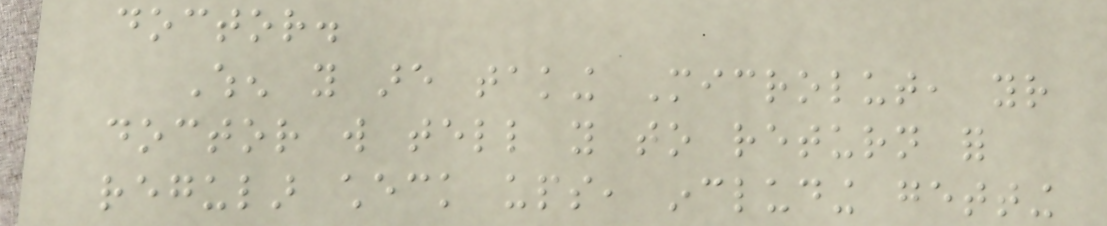doctor.
When you are taking Microlut, your
doctor will tell you to return for
regular check ups, including getting
